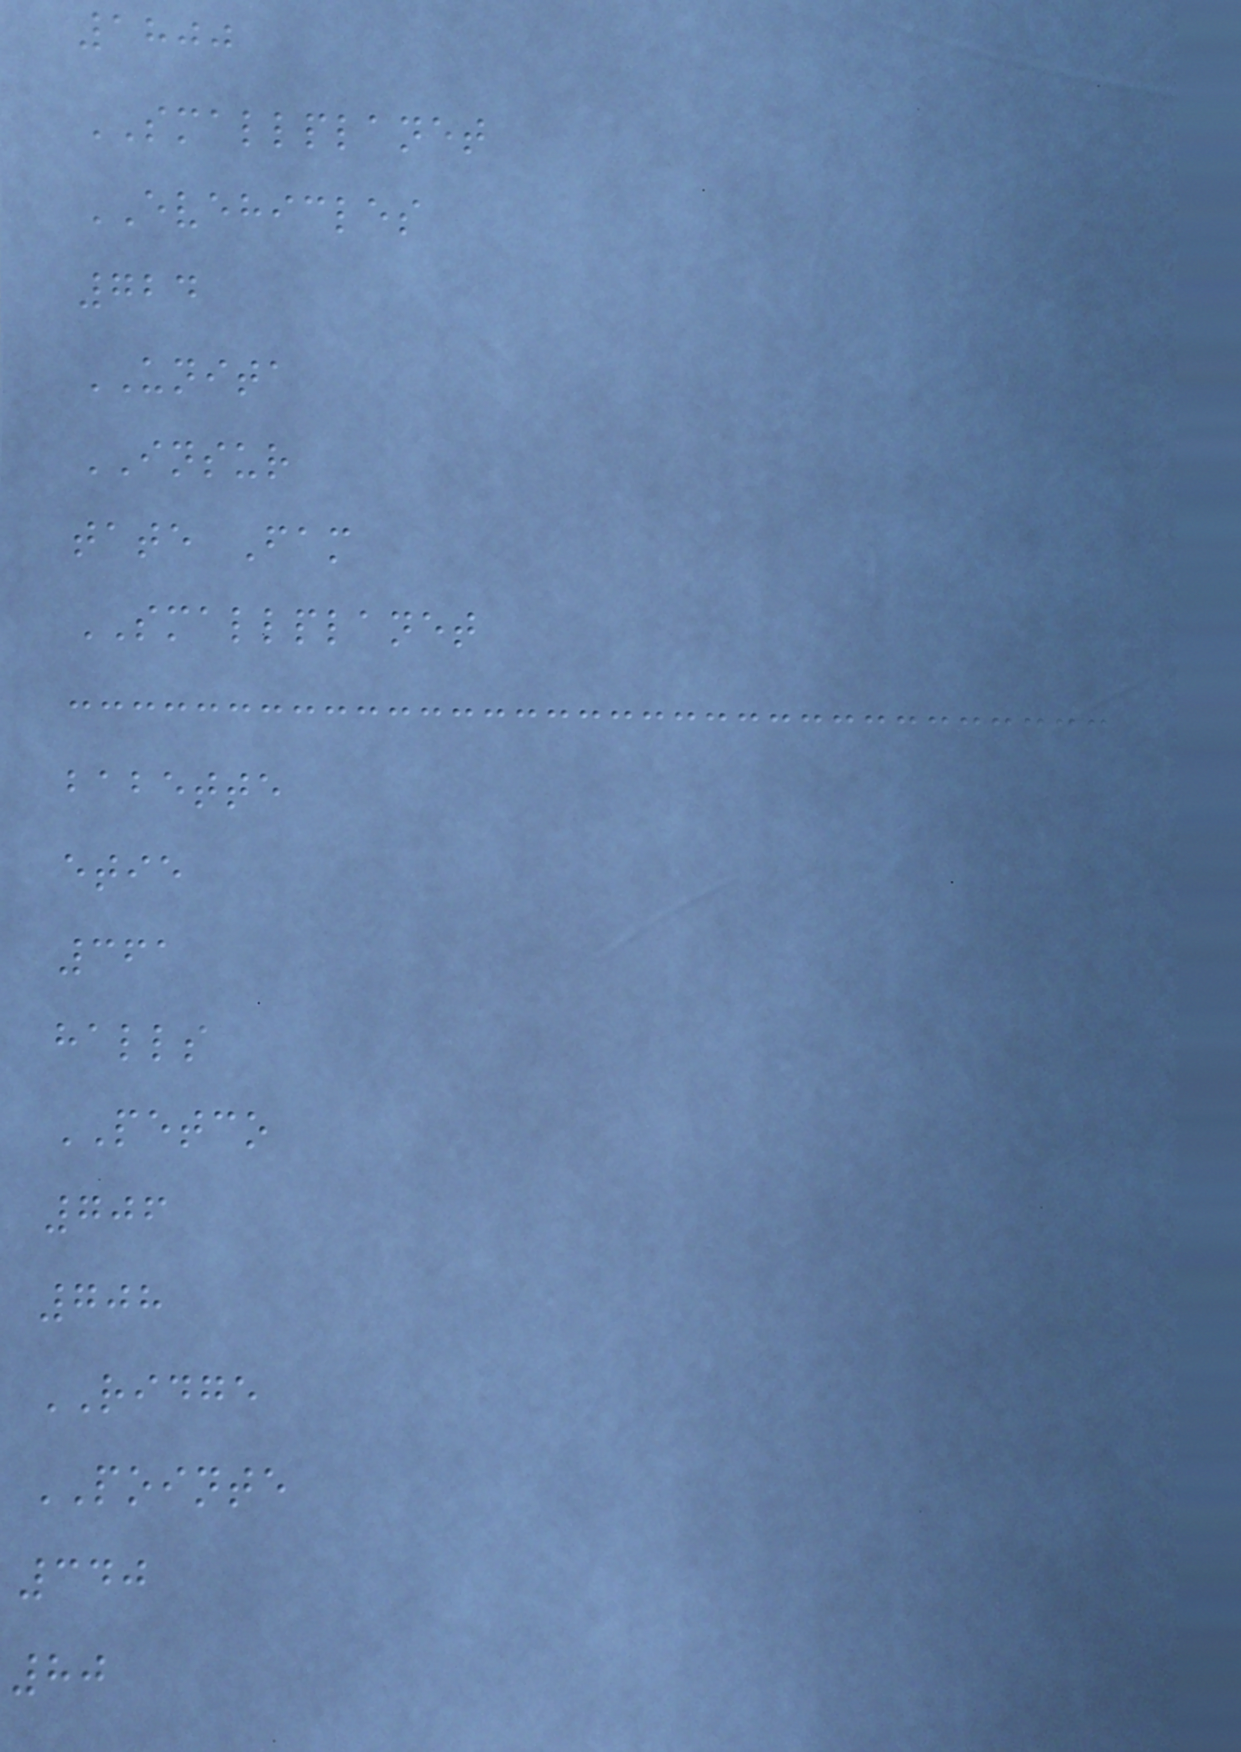1800
SMALLPLANET
EVEHICLES
724
UNITA
INSUR
tate Fam
SMALLPLANET
babette
etie
361
halls
PETCO
706
708
RIDGE
POINTE
340
80
